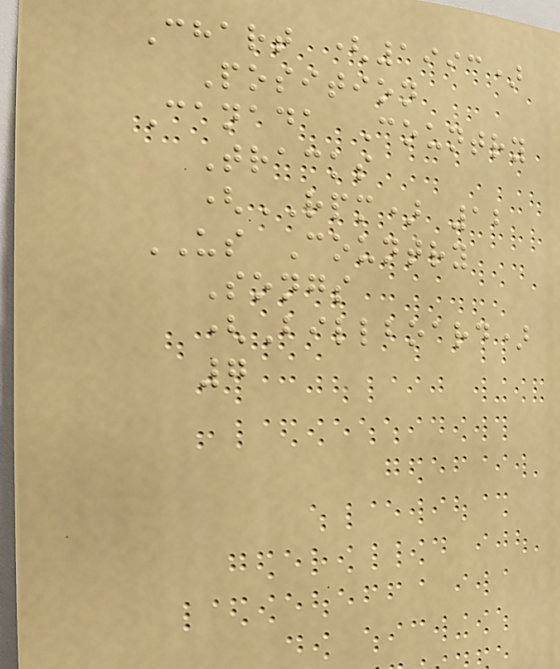Chart (1993)
Position
Canada Country
Tracks
(RPM) 12
US Country
Songs
(Billboard)
7
